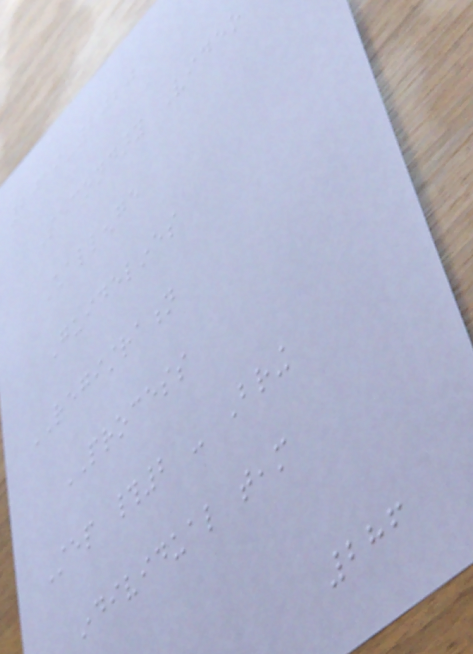2019-2020
Secondary Video
Challenge
Guidelines
REGISTRATION
PROCESS
Step #2 - Bring
individual team
286
